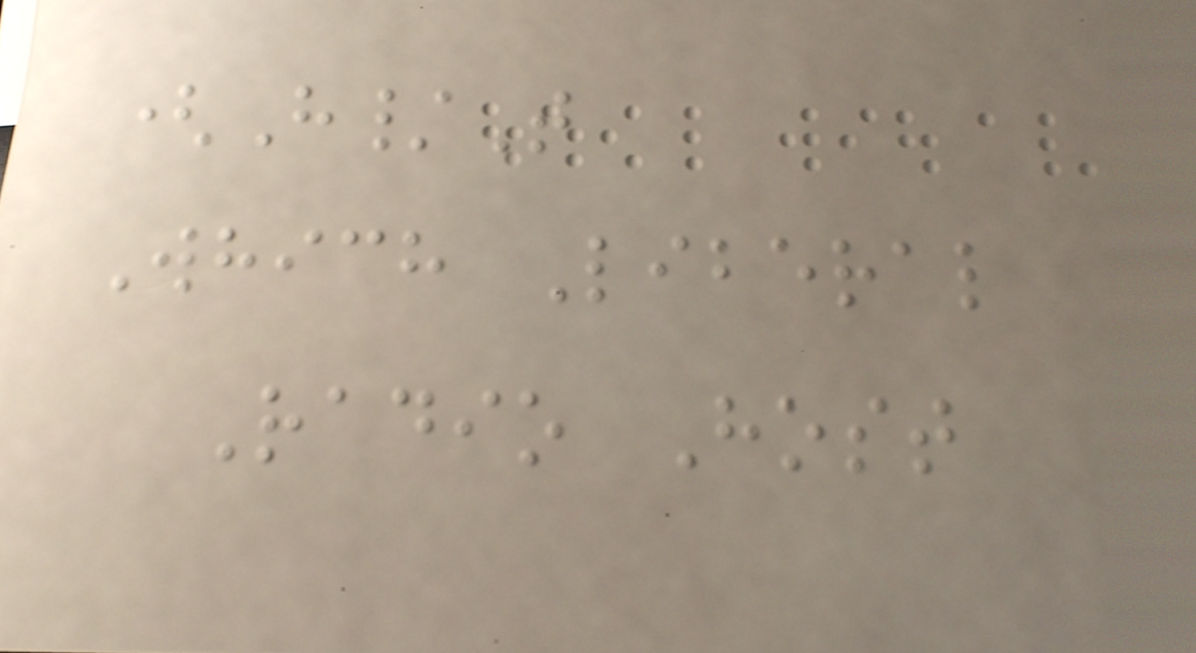(H/T
Which Liberal
Radio Host
